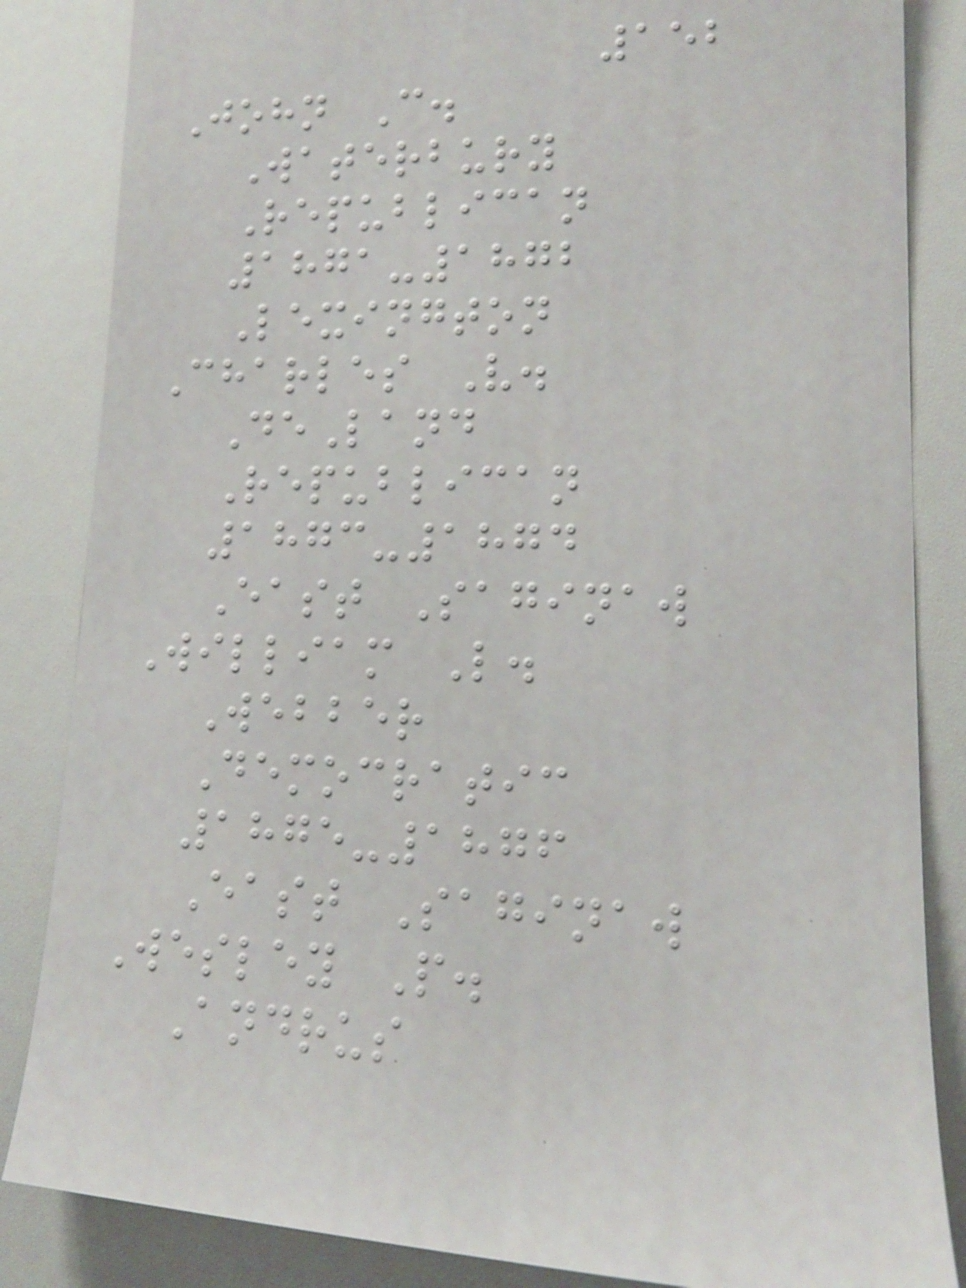152
John C.
Waterbury
Republican
1871-1872
Lexington
Charles V.
DeLand
Republican
1873-1874
East Saginaw
William L.
Webber
Democratic
1875-1876
East Saginaw
Wesley P.
Andrus
